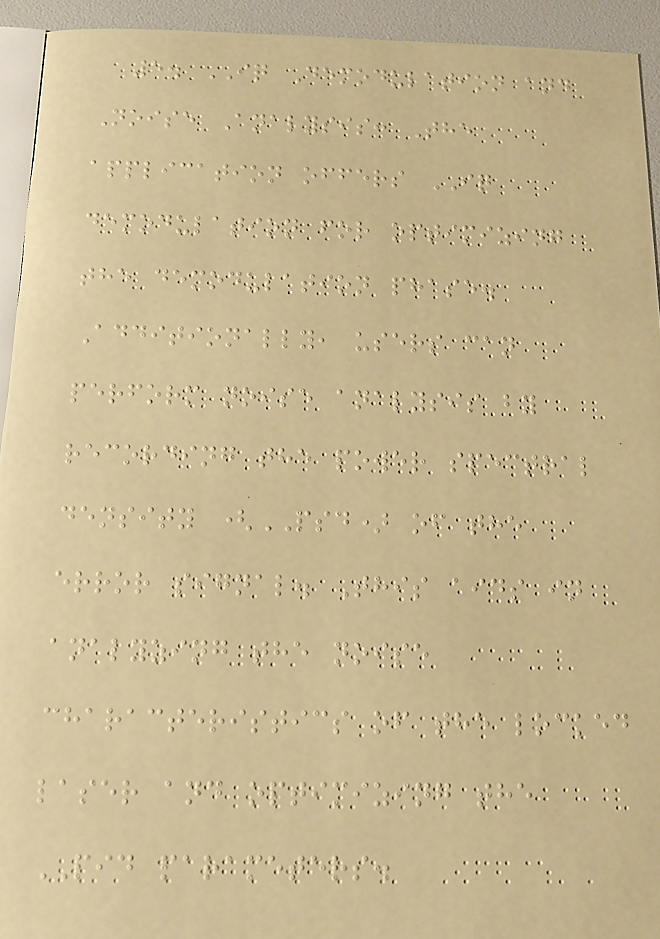5. IQ Demodulation and
Noise Analysis: The
application offers IQ
demodulation for optimizing
the demodulation phase.
Additionally, users can
perform noise analysis by
recording the power spectral
density (PSD) of the
error signal. This aids in
analyzing the noise
characteristics of the locked
laser and optimizing the
PID parameters.
